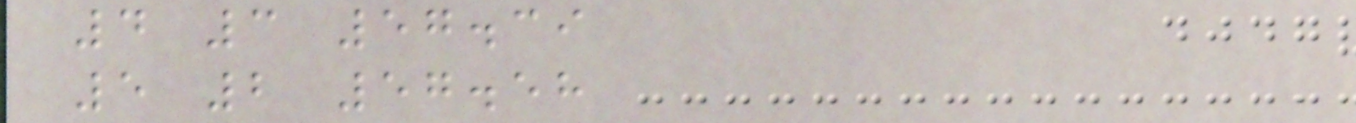4 3 57.39
5 2 57.58
